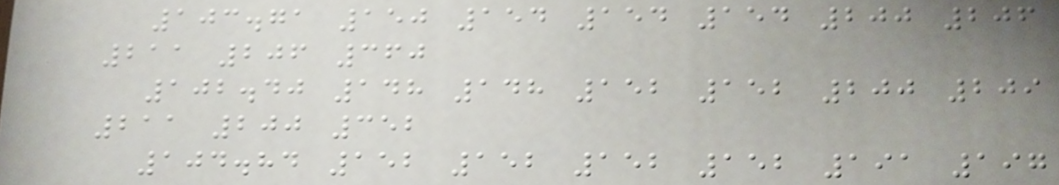103.71 150 154 154 154 200 206
211 206 360
102.40 148 148 152 152 200 209
211 200 352
104.84 152 152 152 152 191 197
